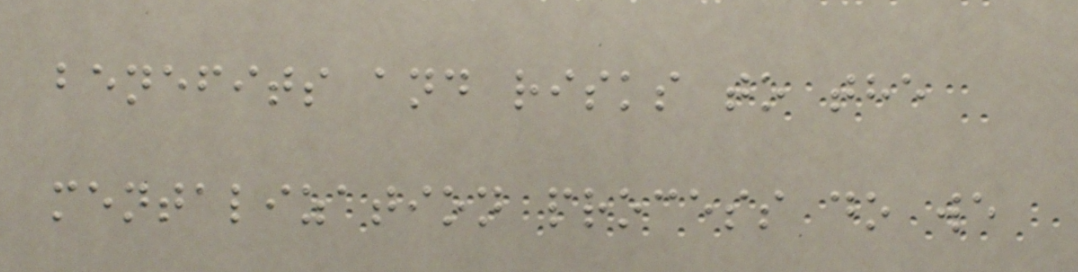benefits and risks to the
mentalization process do we
